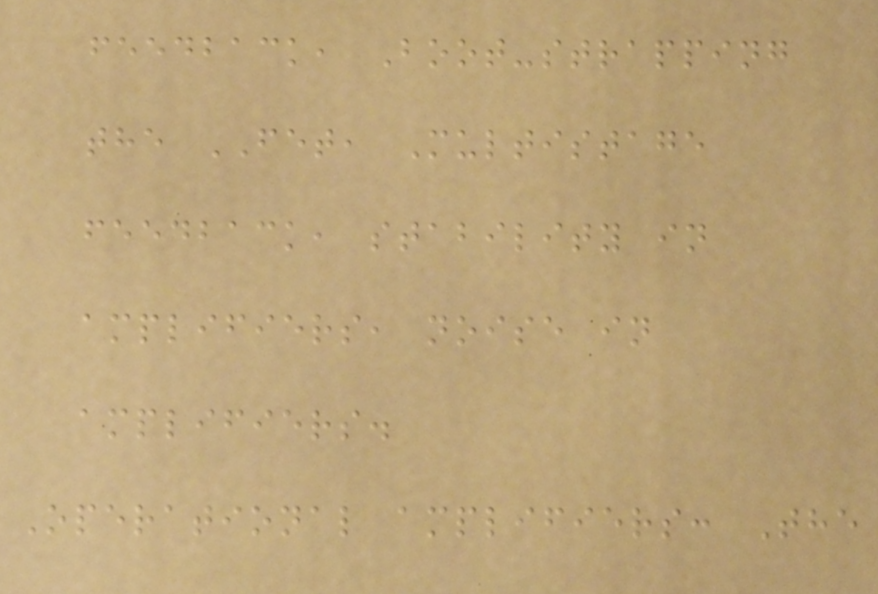feedback, Boot-strapping
the FET, Multistage
feedback, stability in
amplifiers, noise in
amplifiers.
Operational amplifiers: The
